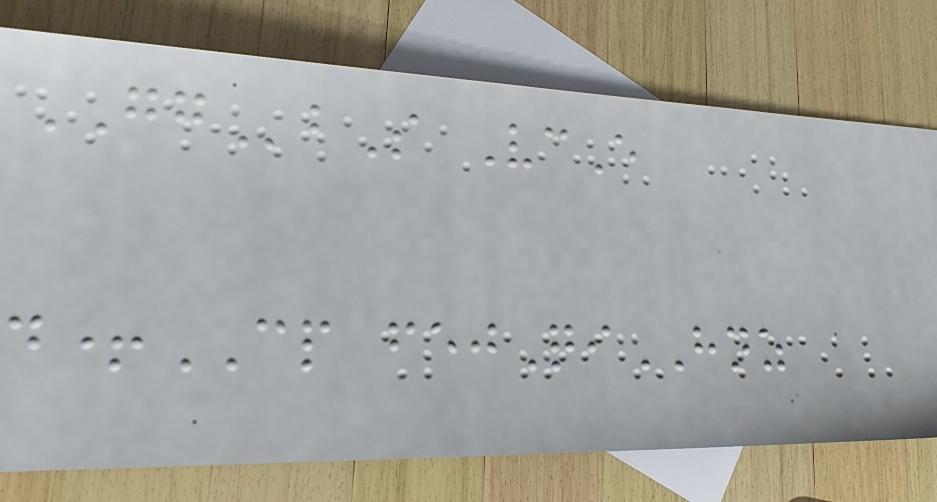GGbS VcE
d+CP fejQiHNZ
